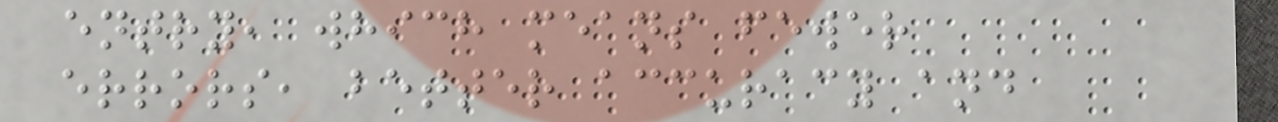entry, which means fewer
errors, better accuracy and
